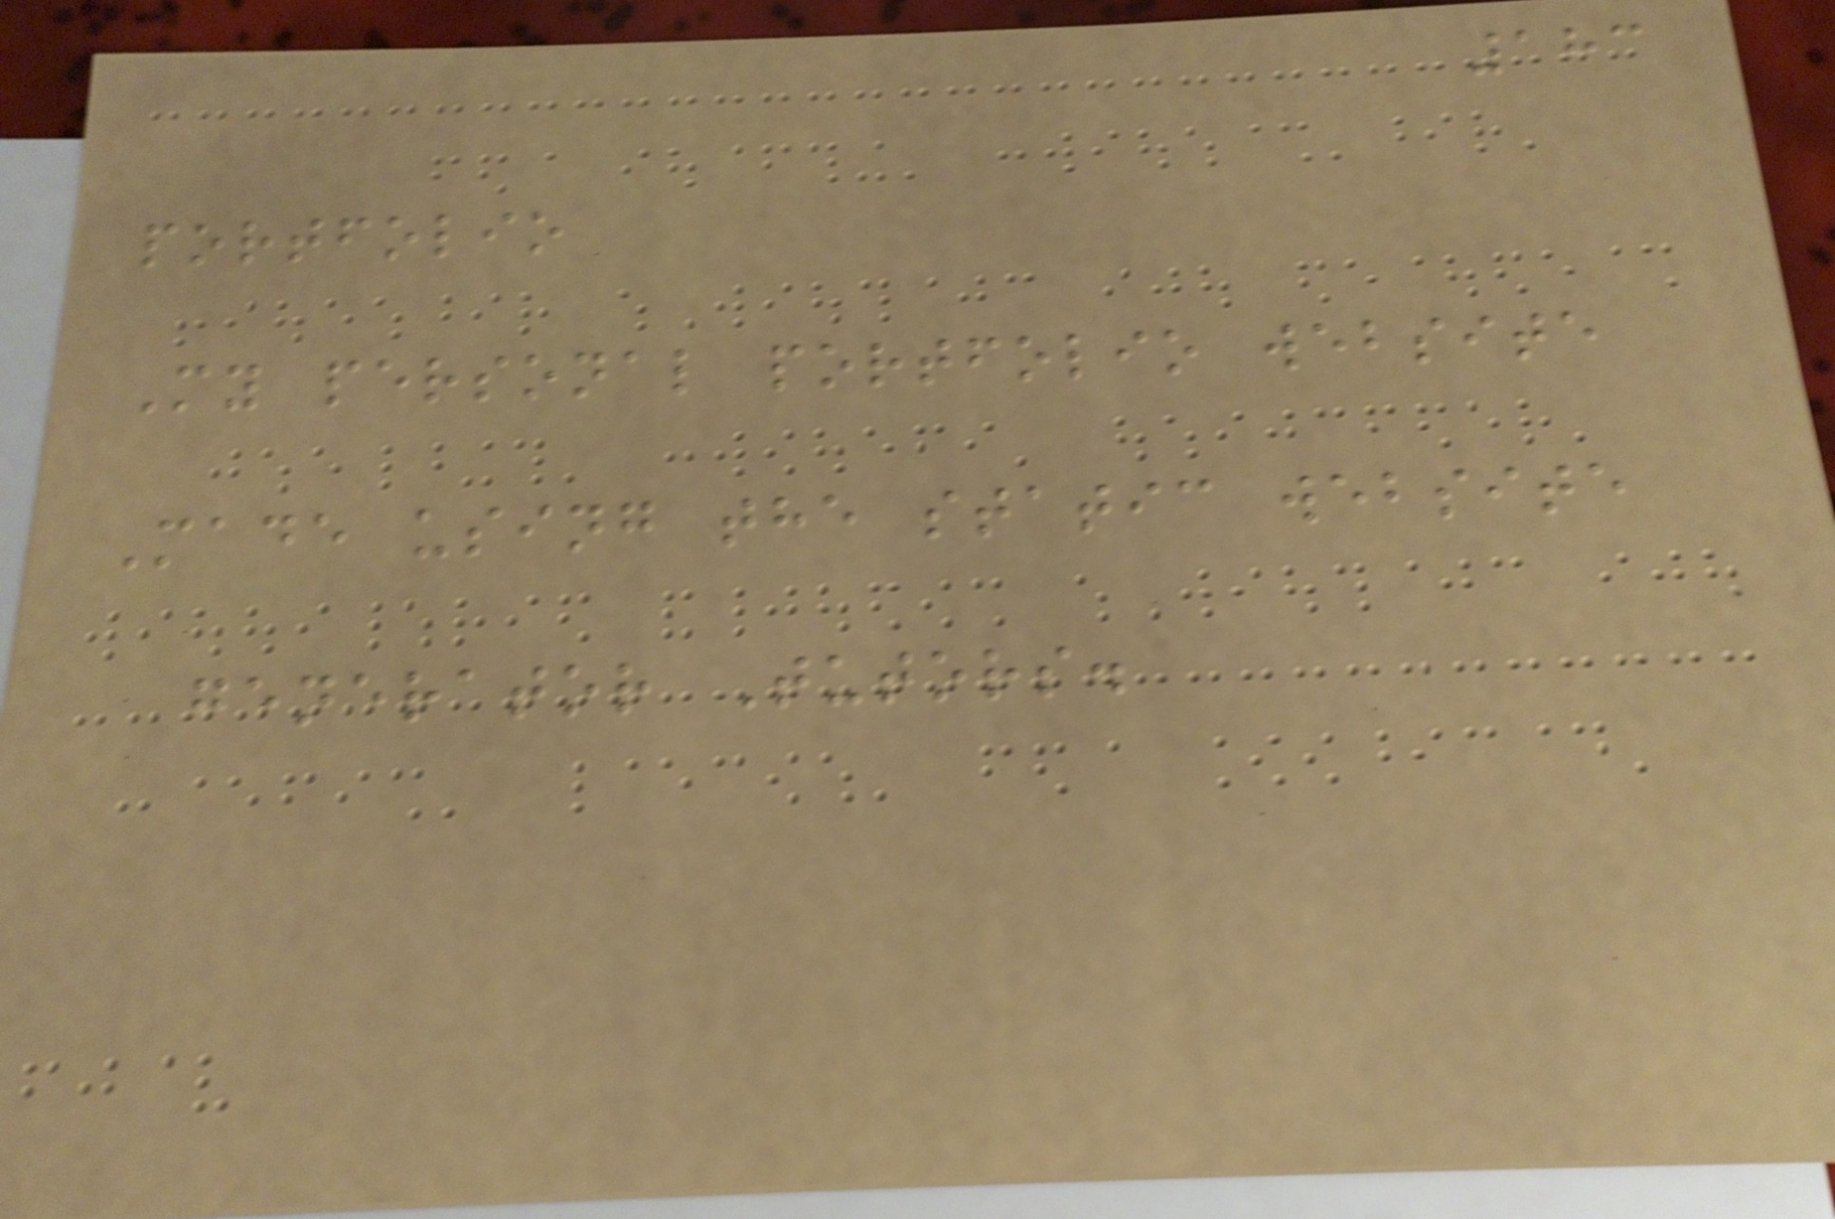183
portfolio
My personal portfolio website
Made using the static website
generator Tutors.
